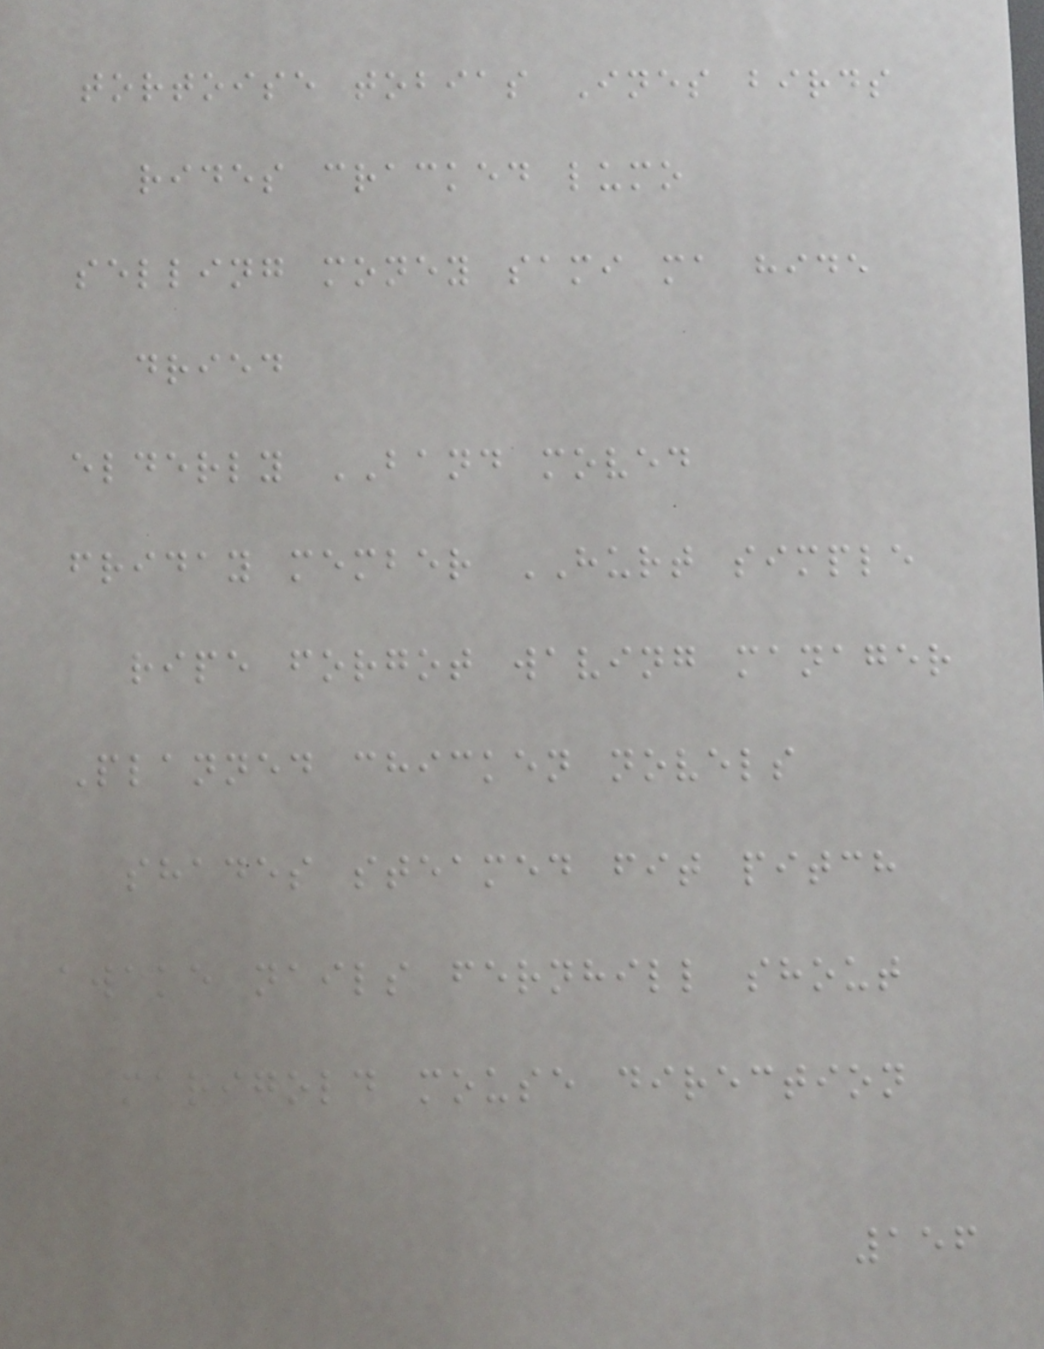tortoise tobias Ines birds
rides cracked lumo
selling money sami ma hide
dried
elderly BAND moved
friday member HURT simple
ripe forgot waving manager
Planned chicken novels
shades steamed fit pitch
awake nails fernhill shout
marigold mouse direction
156
